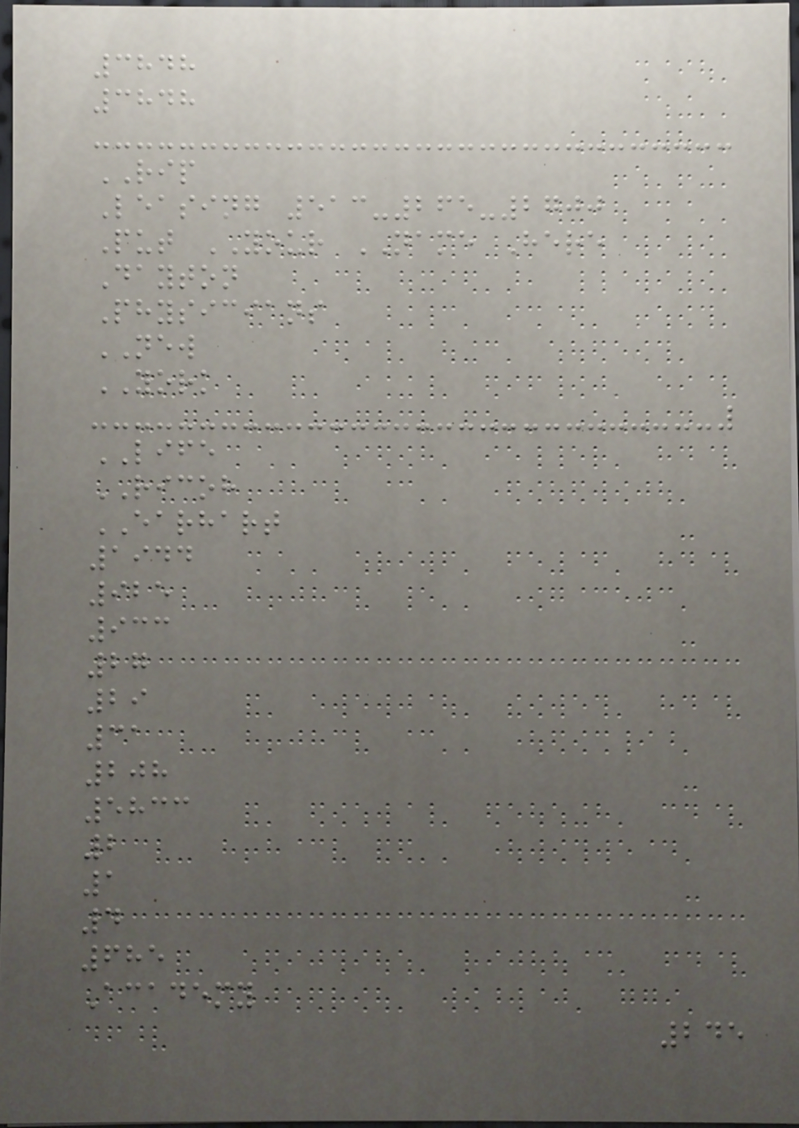3848
3848
RIP
Leasing 513-265-2700
Put YOUR NAME Here
Dayton
Physicians
NEW
YORK
LIFE
RICOH
EARHART
1944
925
933
27
29
31
208
5833
2
1
4
685
Academy
245
